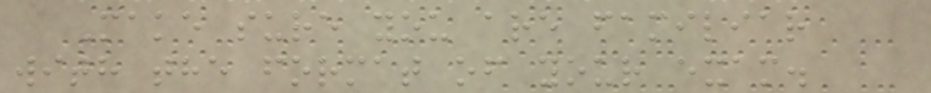Make sure you are familiar
with the format of your exam.
